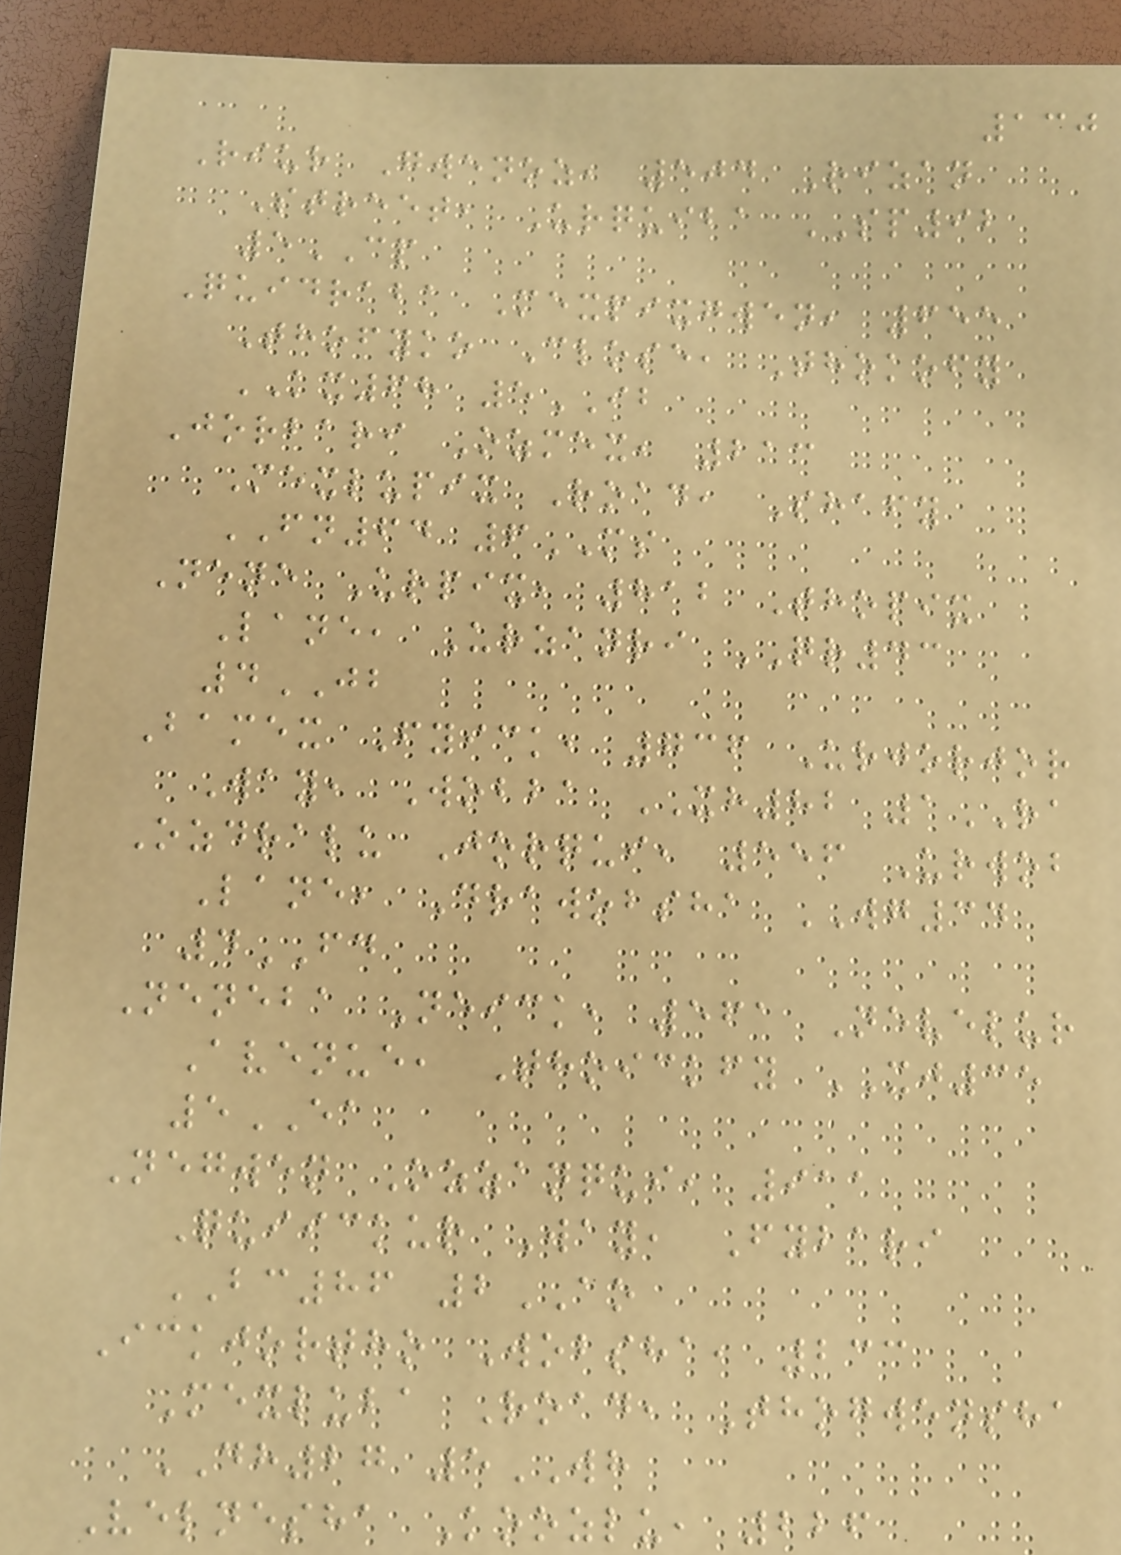130
Riur Gwenoz, 504 Rizan
Street, Urquiba SP92
5CP
Quidraba Mexpixgwen, 655
Thofyko Close, Thokofy
KX68 5IB
Jorbari Ozmex, 213
Mexlupix Road, Shafy
FN64 6MS
Nene Urpix, 812 Thopix
Lane, Urzanri QR43
4JB
Bamex Fyick, 736 Urjorjor
Way, Wobba XH82 1RA
Ozdralu Jorqui, 556 Urwob
Lane, Drawobsha WG34
4FD
Neneba Neick, 561 Nevelur
Avenue, Thoickfy XJ35
5EA
Negwen Ozzanqui, 911
Quiickur Way, Fybari
BC86 2AO
Ickjortho Wobsha, 233
Mexluba Road, Thogwensha
DH27 5WH
Velnesha Koozlu, 226
